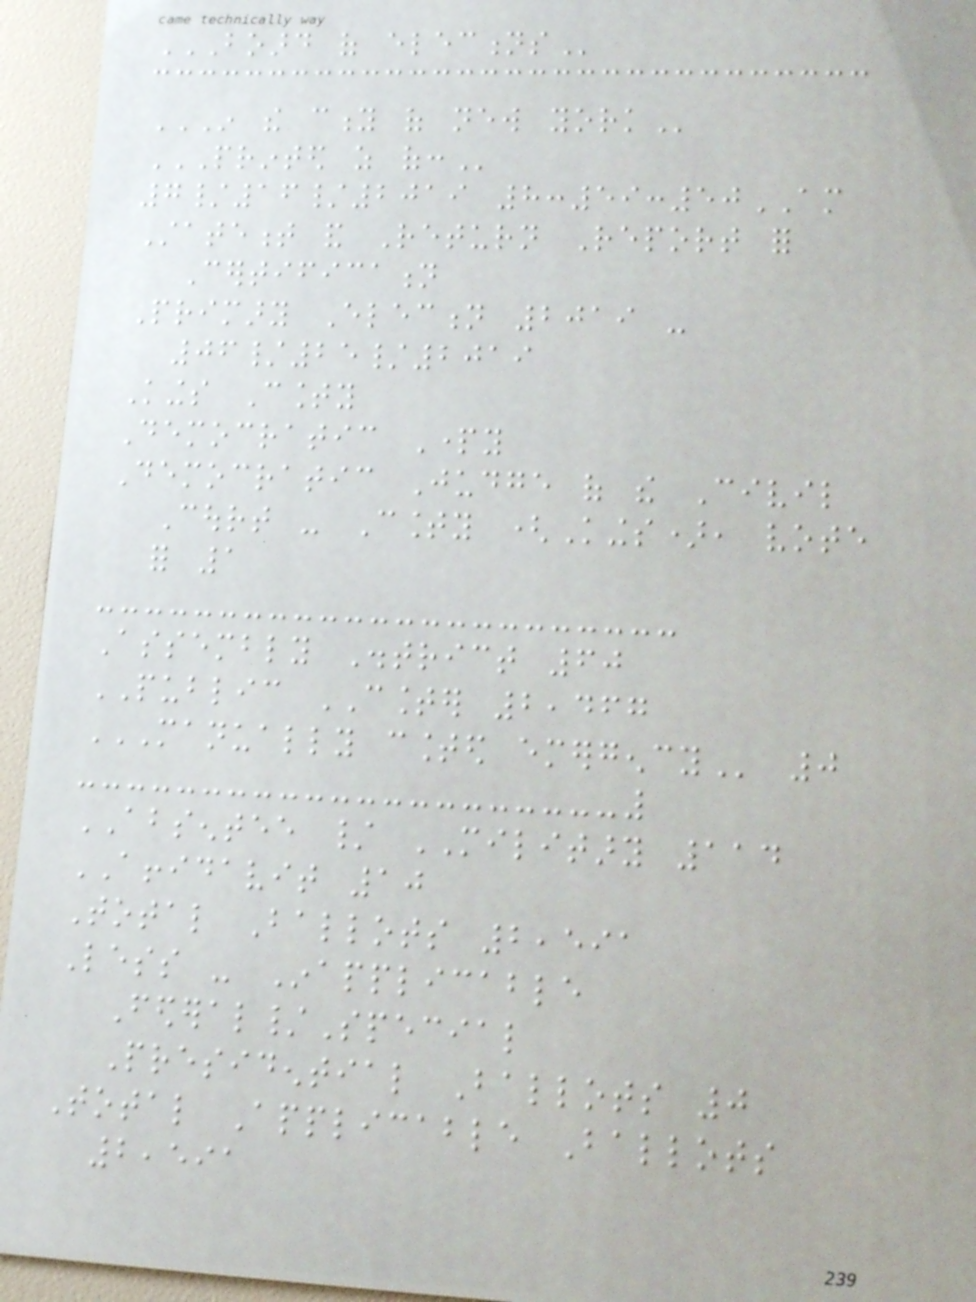BOARD OF ELECTIONS
IN THE CITY OF NEW YORK
PRINTED AS OF:
7/16/2019 8:59:50AM
Statement and Return Report for
Certification
Primary Election 2019 -
06/25/2019
Kings County
Democratic Party
Democratic Judge of the Civil
Court - County (Kings), vote
for 1
Assembly District 60
PUBLIC COUNTER 2,467
MANUALLY COUNTED EMERGENCY 0
ABSENTEE / MILITARY 114
AFFIDAVIT 10
Total Ballots 2,591
Less - Inapplicable
Federal/Special
Presidential Ballots 0
Total Applicable Ballots
2,591
